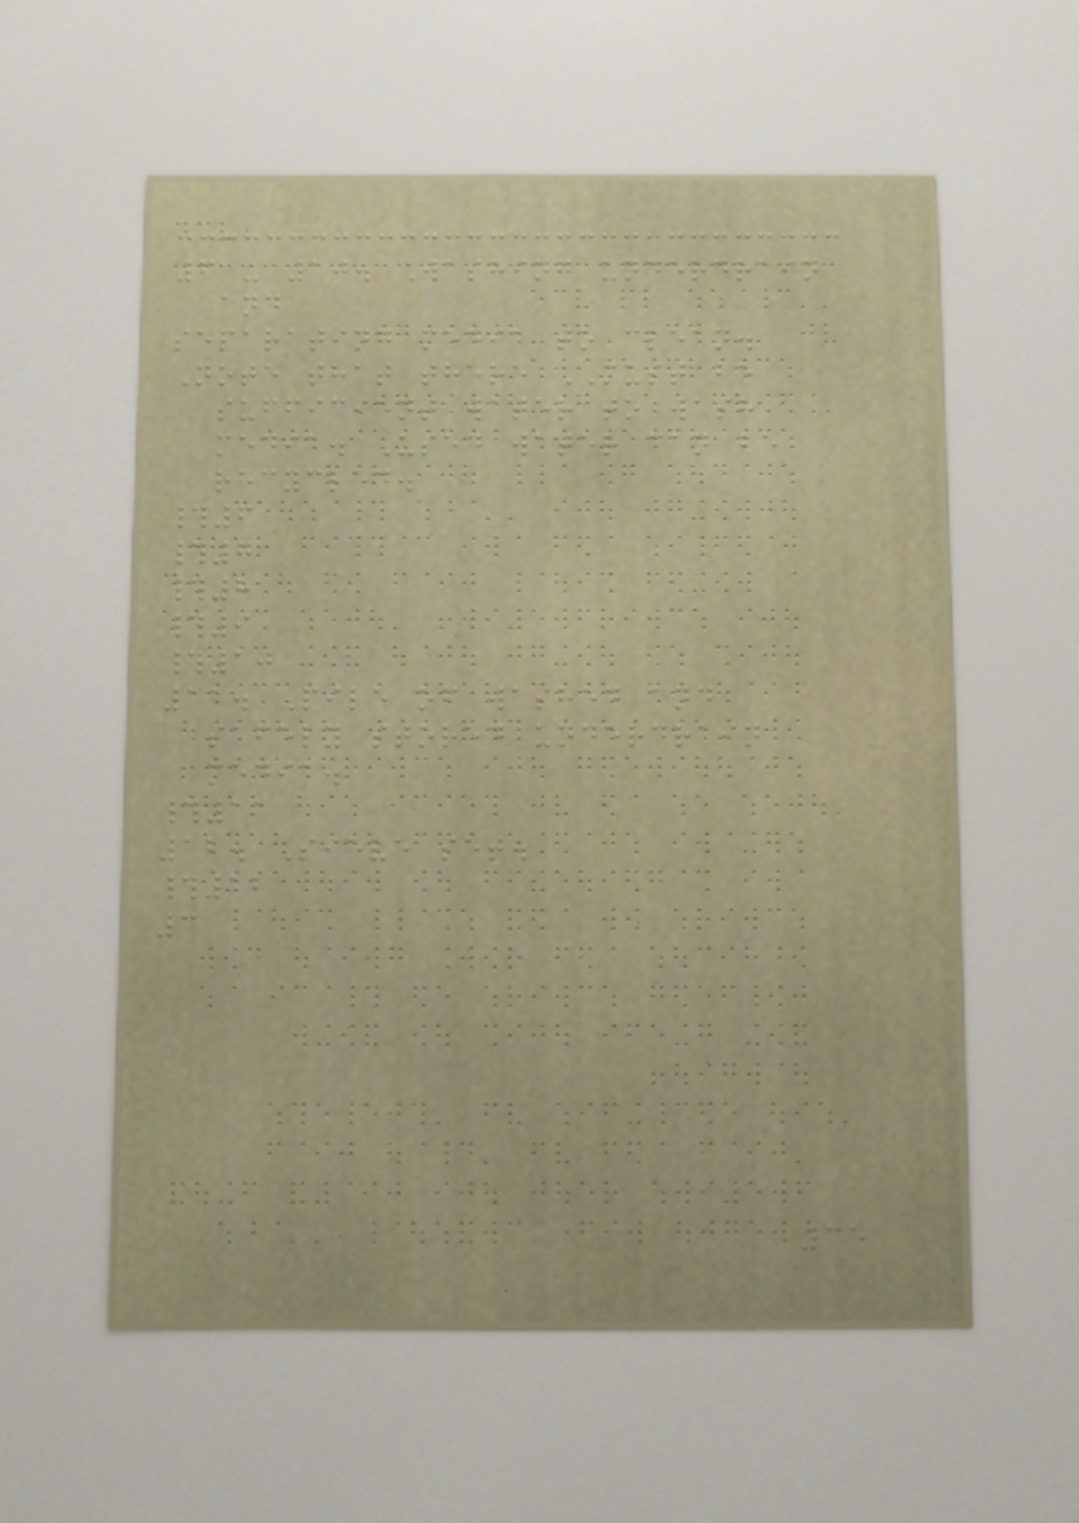6 - 10. Washing underdrain
and
separating media to clean.
Note that there MUST be
sufficient water to wash
media. Used water can be
recycled.
#6
#7
#8
#9
#10
11. Pile of washed and
safely stored underdrain
media.
#11
12. Sieve set.
#12
3
35
